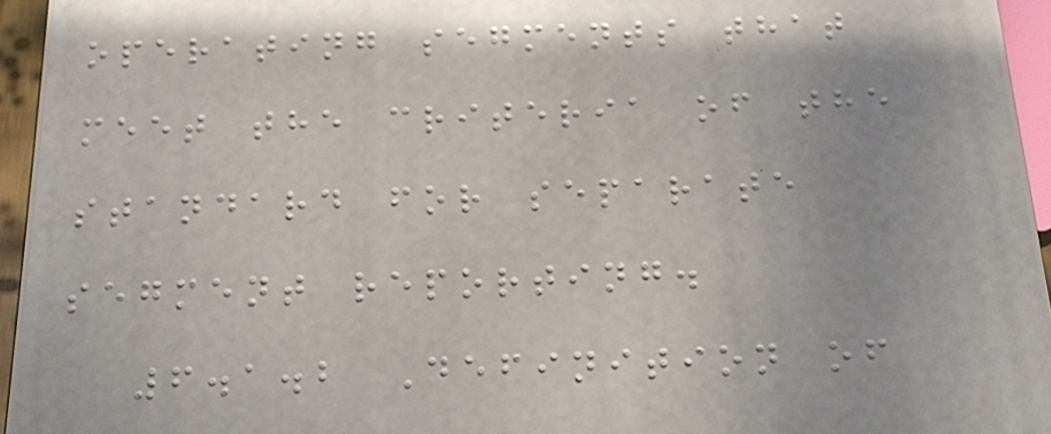operating segments that
meet the criteria of the
standard for separate
segment reporting.
6.1.2 Definition of
